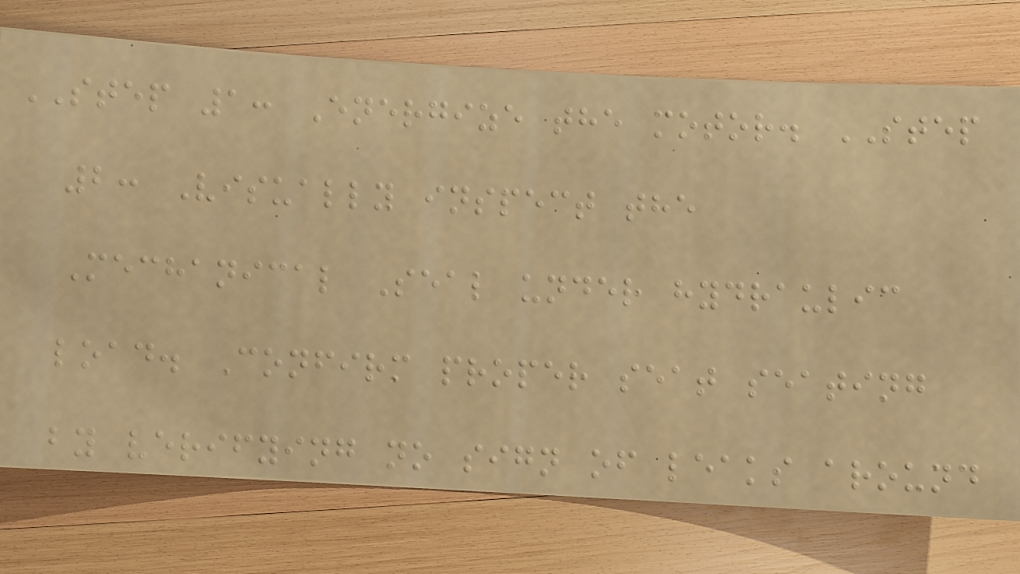STEP 1: Energize the motor. STEP
2: Visually inspect the
Mechanical Seal under hydraulic
load. Confirm proper seat seating
by verifying no sign of leaks around
